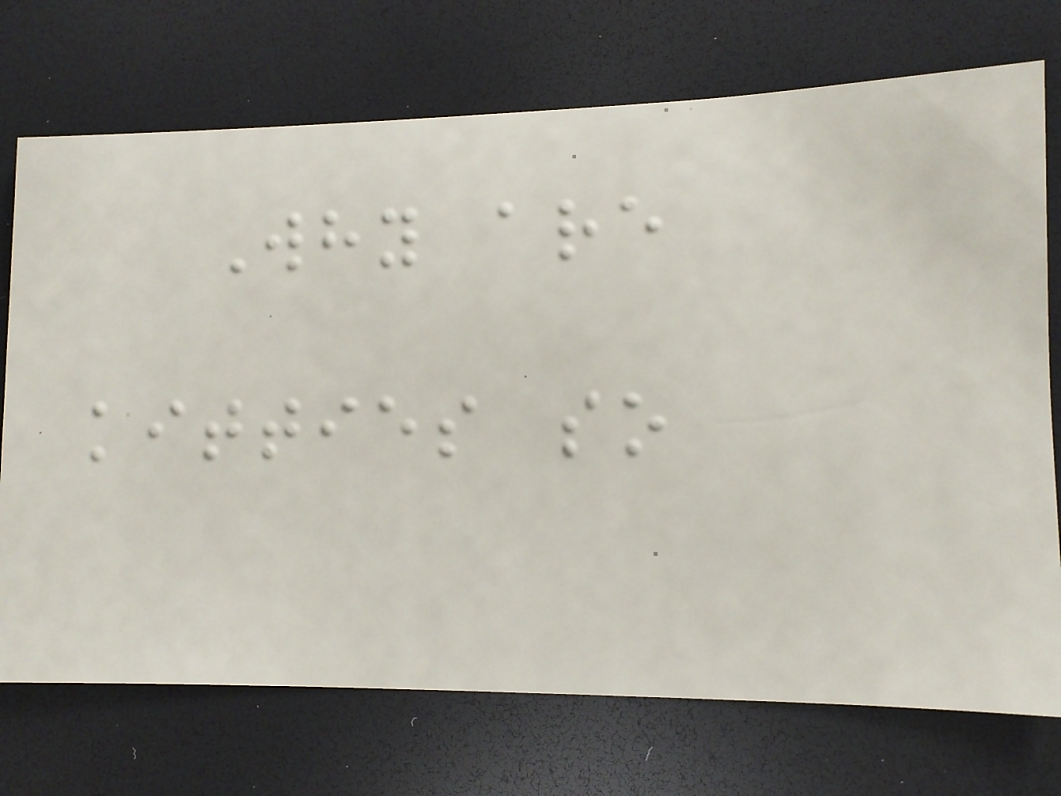Why are
kitties so
